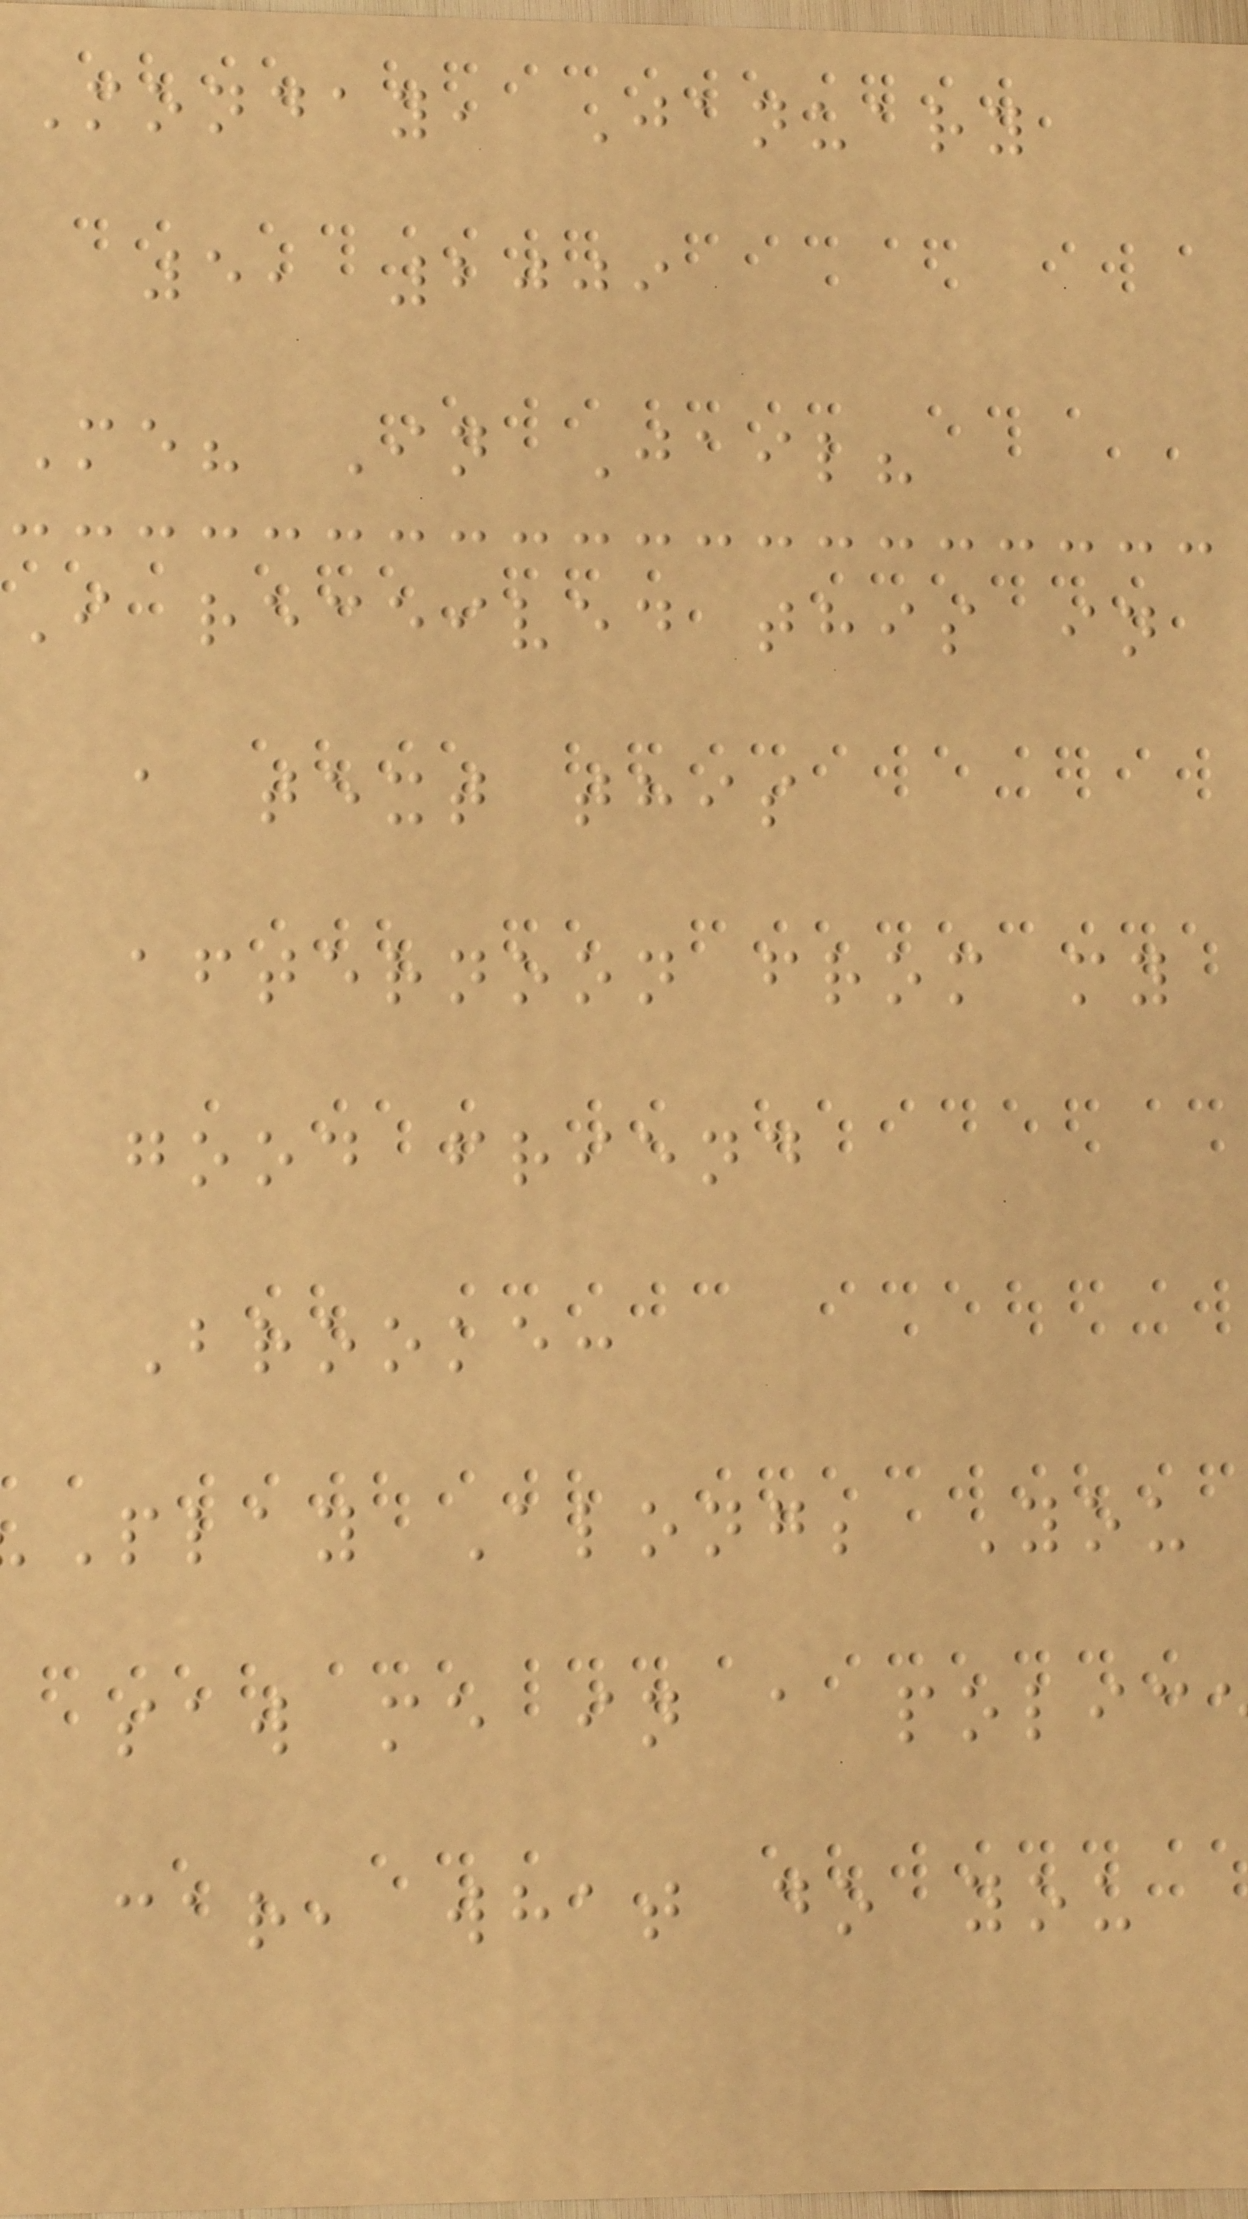Monday, January
5, 2009
Me? In Jail?
I received this in
a text this
afternoon from my
good friend
Brooke:
Play Along; You
saw me in a polic
car, what do you
